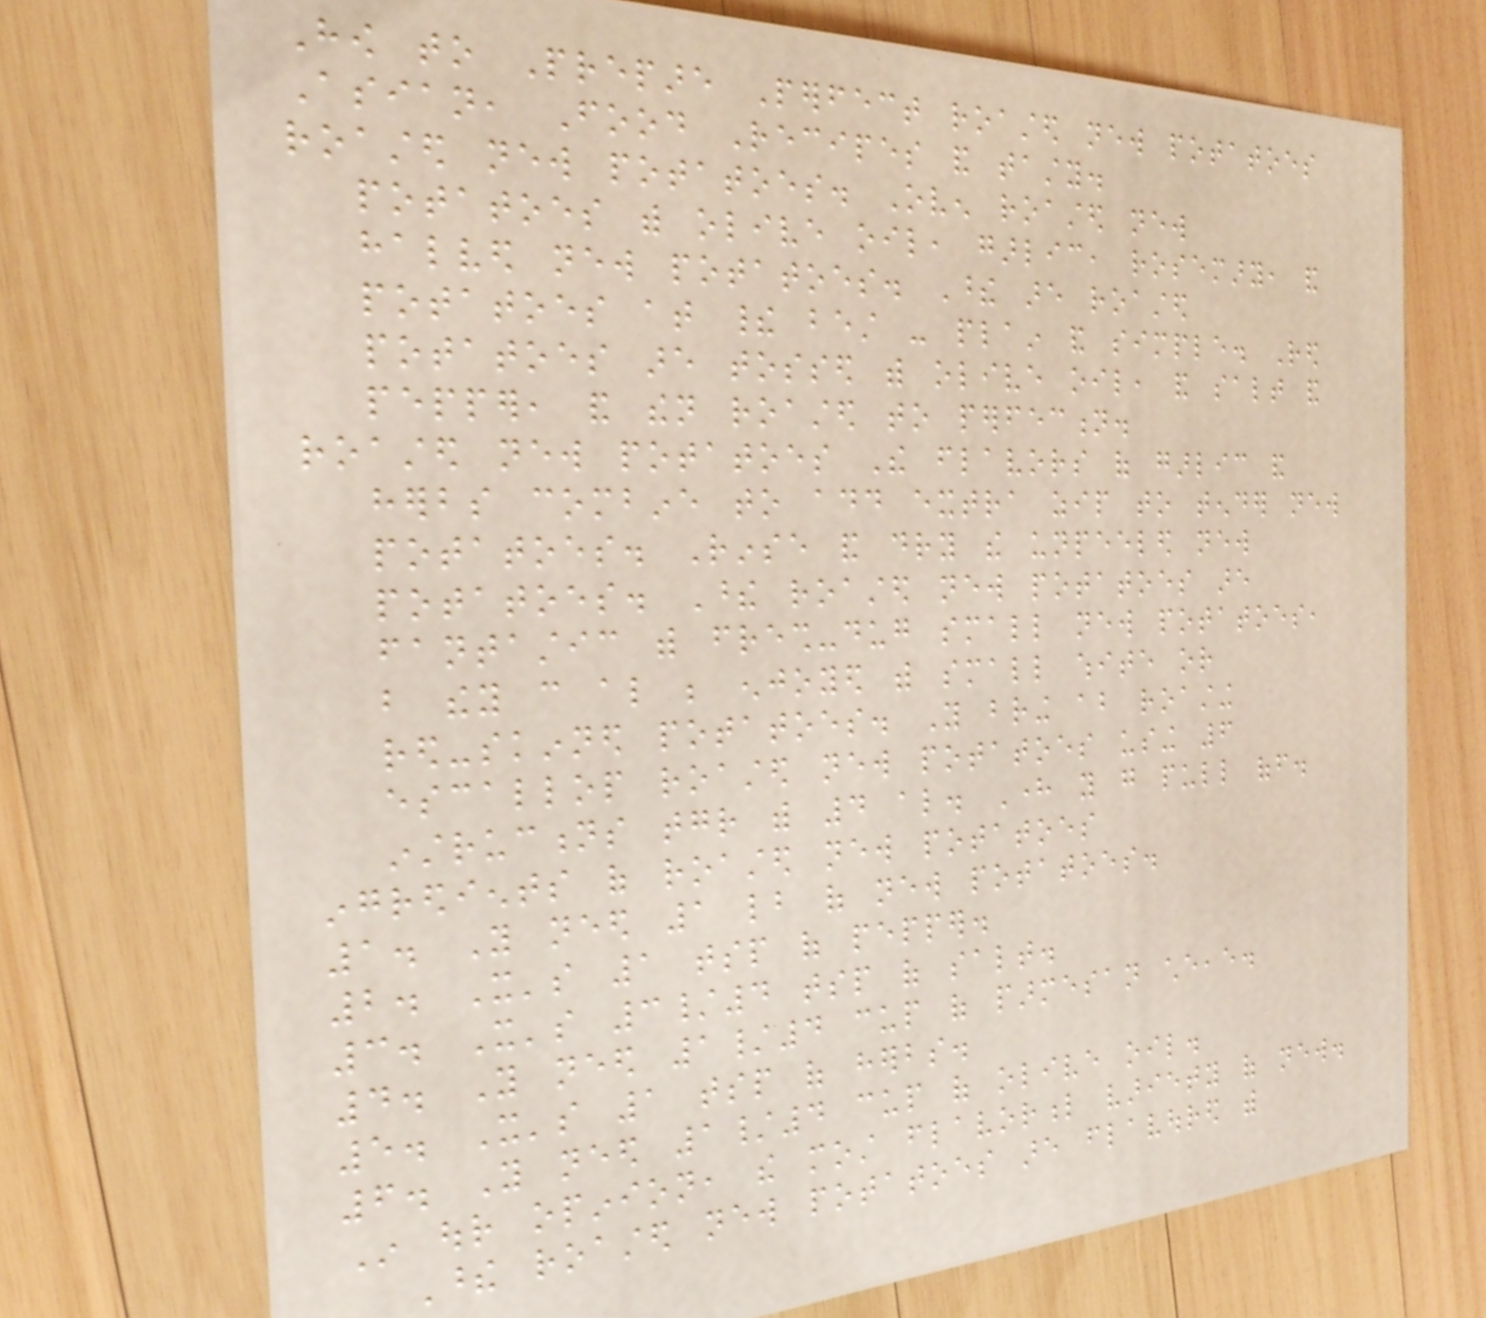How to Prepare Perfect roasted new potatoes
Asian, Food Recipes and tasty.
roasted new potatoes. Oven roasted new
potatoes with olive oil, garlic, rosemary, and
halved new potatoes. These are roasted
potatoes at their best - plain and simple. Red
potatoes are tossed with olive oil, and salt and
pepper, and then roasted to perfection.
roasted new potatoes The flavors of garlic and
herbs combine to add extra zip to tender new
potatoes. Rinse and dry the unpeeled new
potatoes. These roasted new potatoes are
fantastic with fresh-dug small new potatoes,
but they can also be enjoyed with small white or
red-skinned potatoes. You bring about roasting
escallop roasted new potatoes using 6
instructions together with 4 also. Here you go pull off.
ingredients of roasted new potatoes
1. You need 1 lb of new potatoes.
2. It's 1 tsp of pepper.
3. It's 3/4 tsp of salt.
4. You need 1/4 cup of parmesan cheeae.
5. It's 1 tsp of herbs.
6. You need 1/4 cup of olive oil.
In our opinion, the most flavorful variety of new.
These roasted new potatoes are flavoured with
